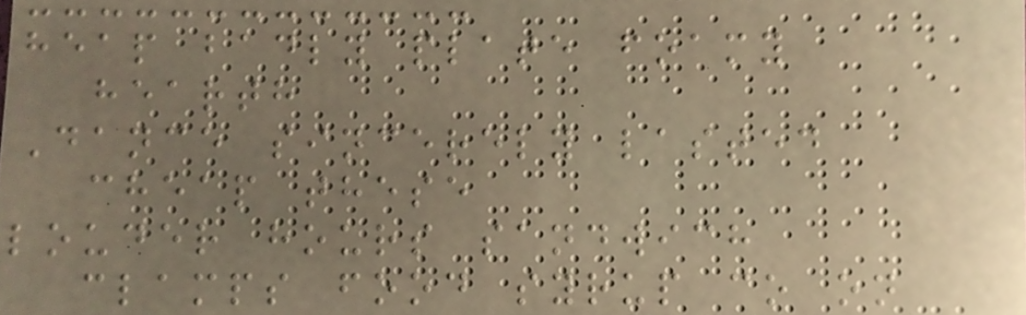heap badly plate foamy
hearth
Dance sincerely lasted
cheap these
louder hours sandwich
clamps food syrup co on
